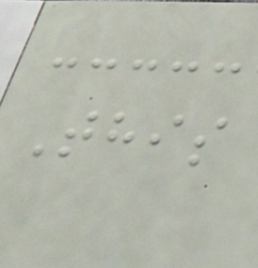This
